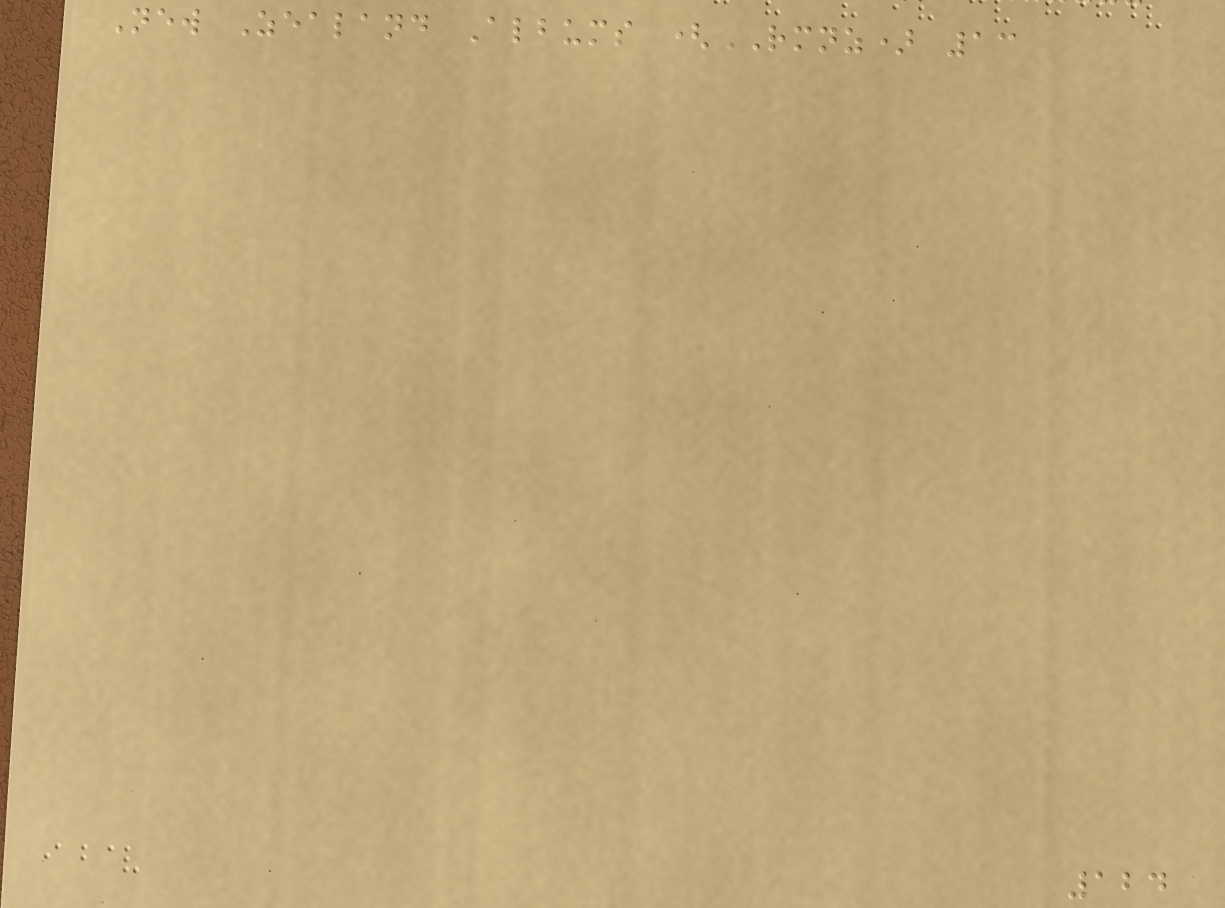New Zealand Albums (RMNZ) 13
124
